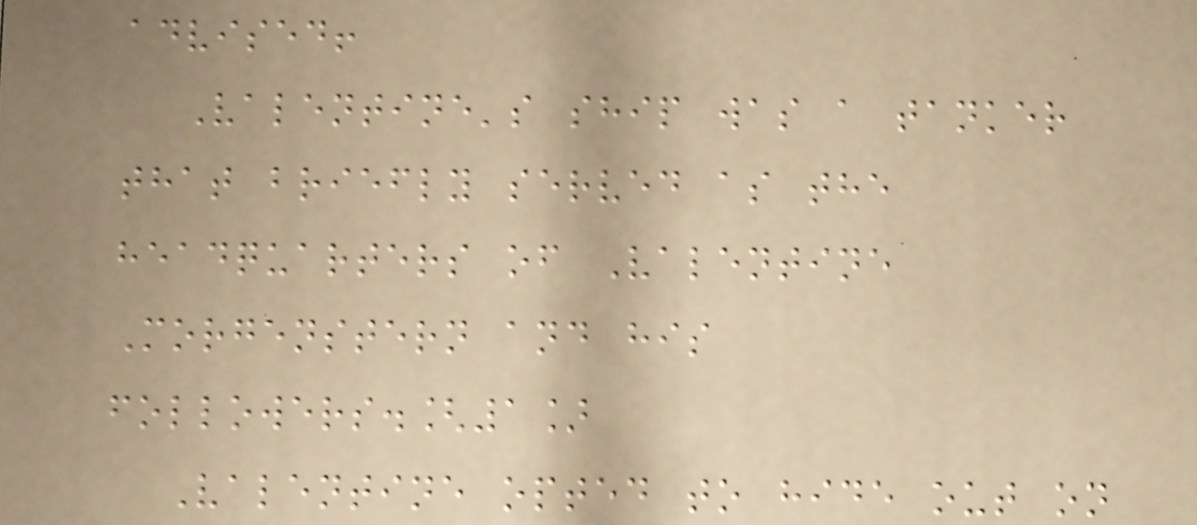advised!
Valentine's ship was a tanker
that briefly served as the
headquarters of Valentine
Morgenstern and his
followers.[1]
Valentine opted to hide out on
